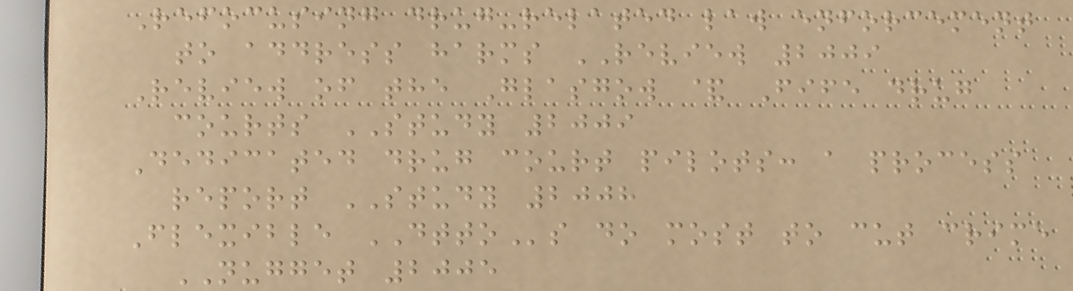Refocusing drug-related law enforcement
to address harms REVIEW 2009
Review of the Glasgow & Fife drug
courts STUDY 2009
Dedicated drug court pilots: a process
report STUDY 2008
Flexible DTTOs do most to cut crime
NUGGET 2005
